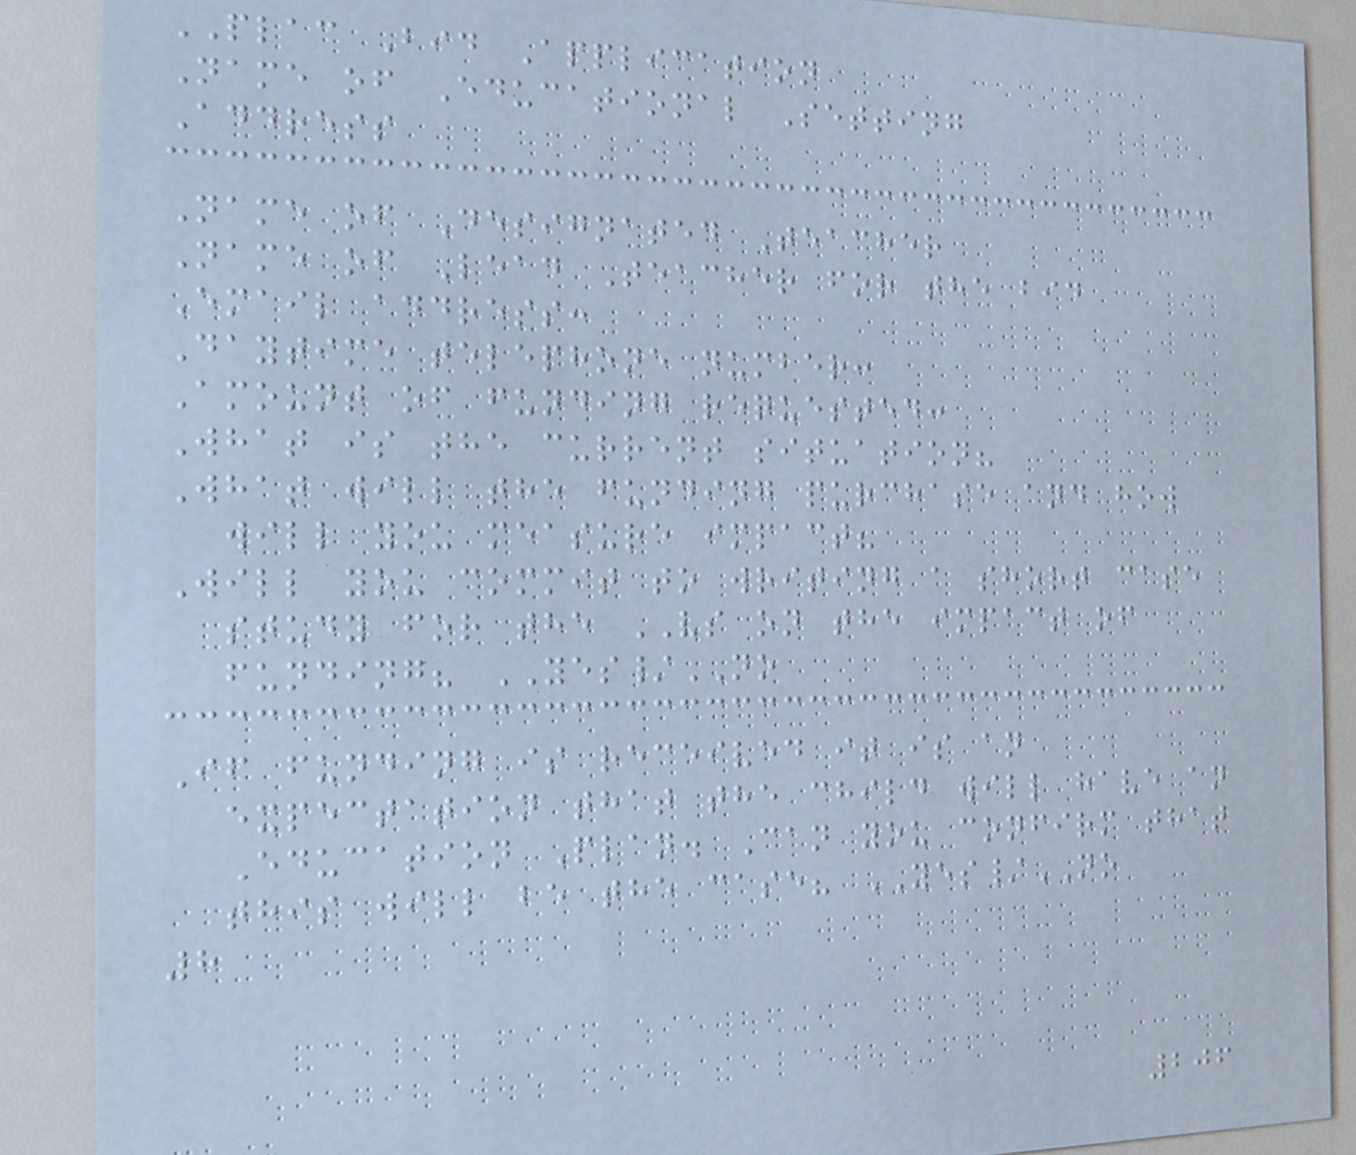PLAC Bid Application
Name of Educational Setting
Address
Name of Designated Teacher
Name of Lead Teacher for the bid
Email address:
Daytime telephone number:
Amount of funding requested:
What is the current situation?
What will the funding purchase and how
will you measure impact?
Will you commit to writing a short case
study for the VS on the impact of
funding? YES/NO
If funding is received it is an
expectation that the child will have an
Education Plan. Can you confirm that
this will be the case? YES/NO
8
206
